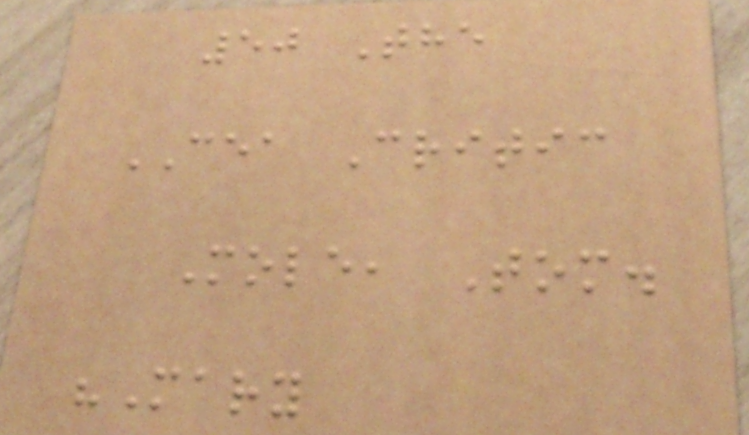50 The
CEA Critic
Mole, Tom.
"Mary
